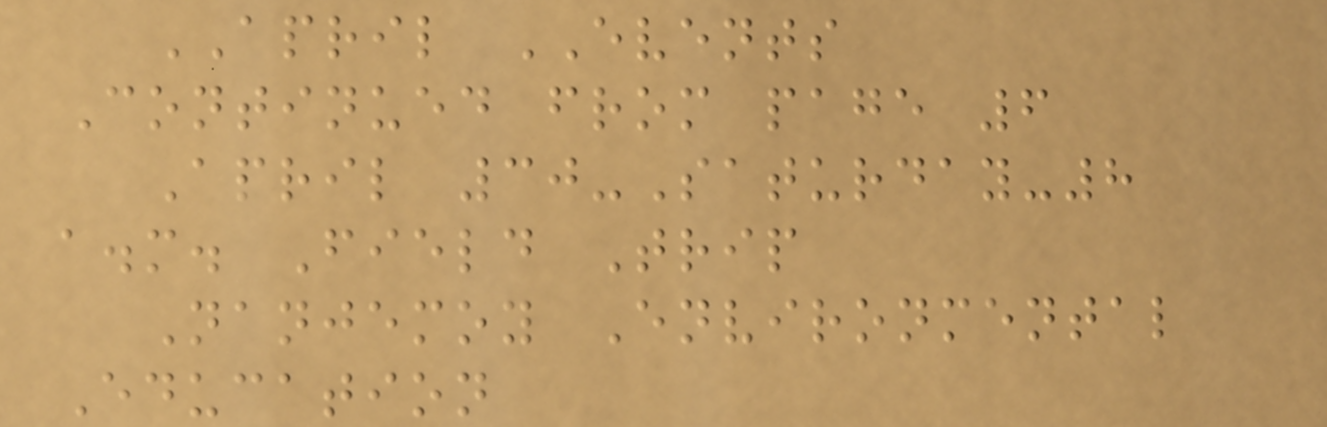APRIL EVENTS
Continued from page 6
April 30-Saturday-8
a.m. Field Trip
Nanjemoy Environmental
Education
